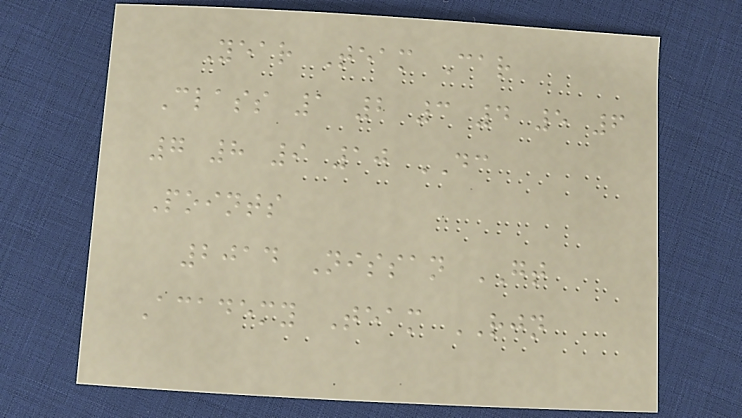Year Team Car
Class 1 2 3 4 5 6
7 8 9 10 DC
Points
2014 Nissan GT
Academy Team RJN
